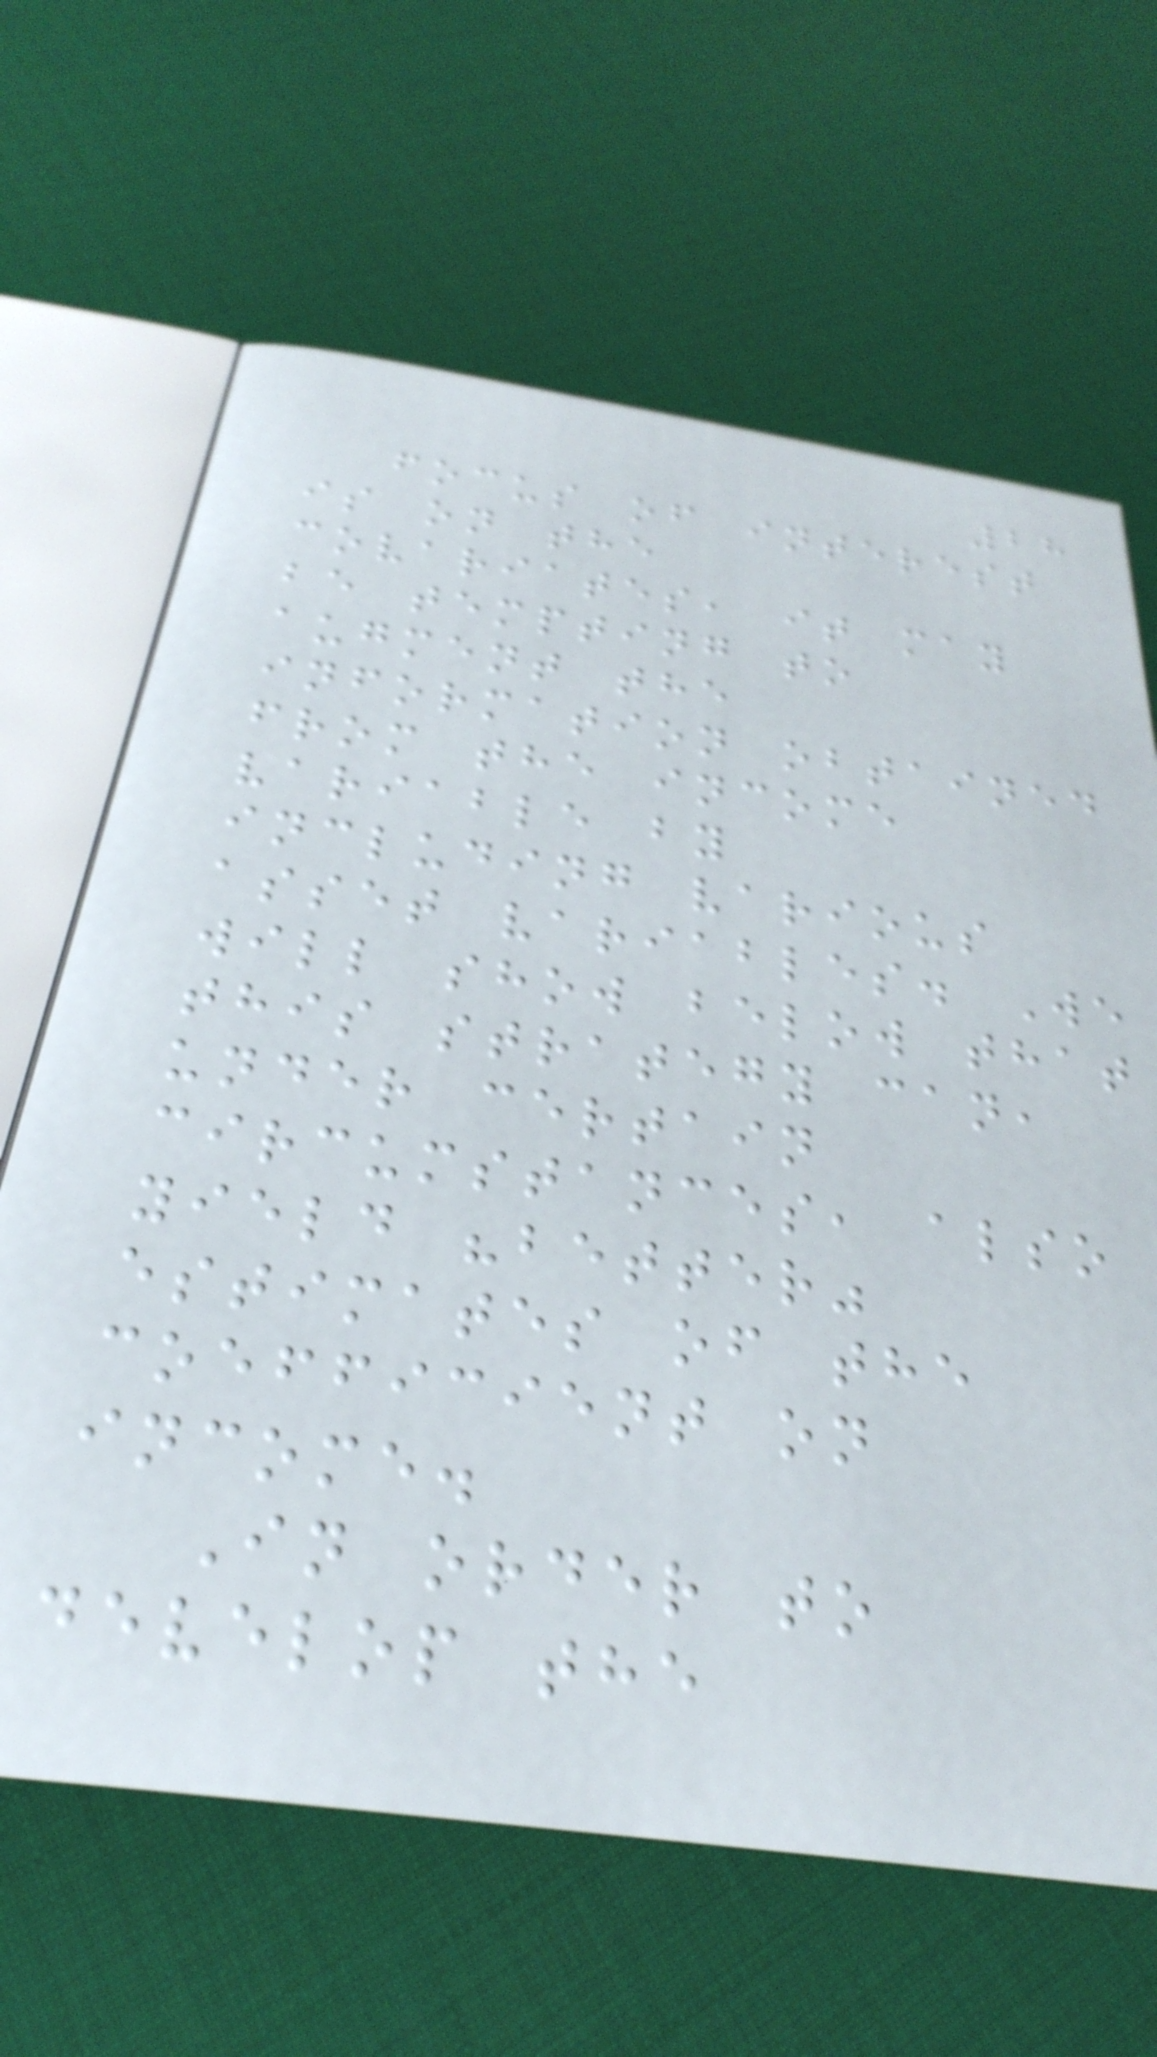28
focus of interest
is on the
covariates, it may
be tempting to
augment the
information obtained
from the income
variable by
including various
asset variables. We
will show below that
this strategy can,
under certain
circumstances, also
yield "better"
estimates of the
coefficient on
income.
In order to
develop the
